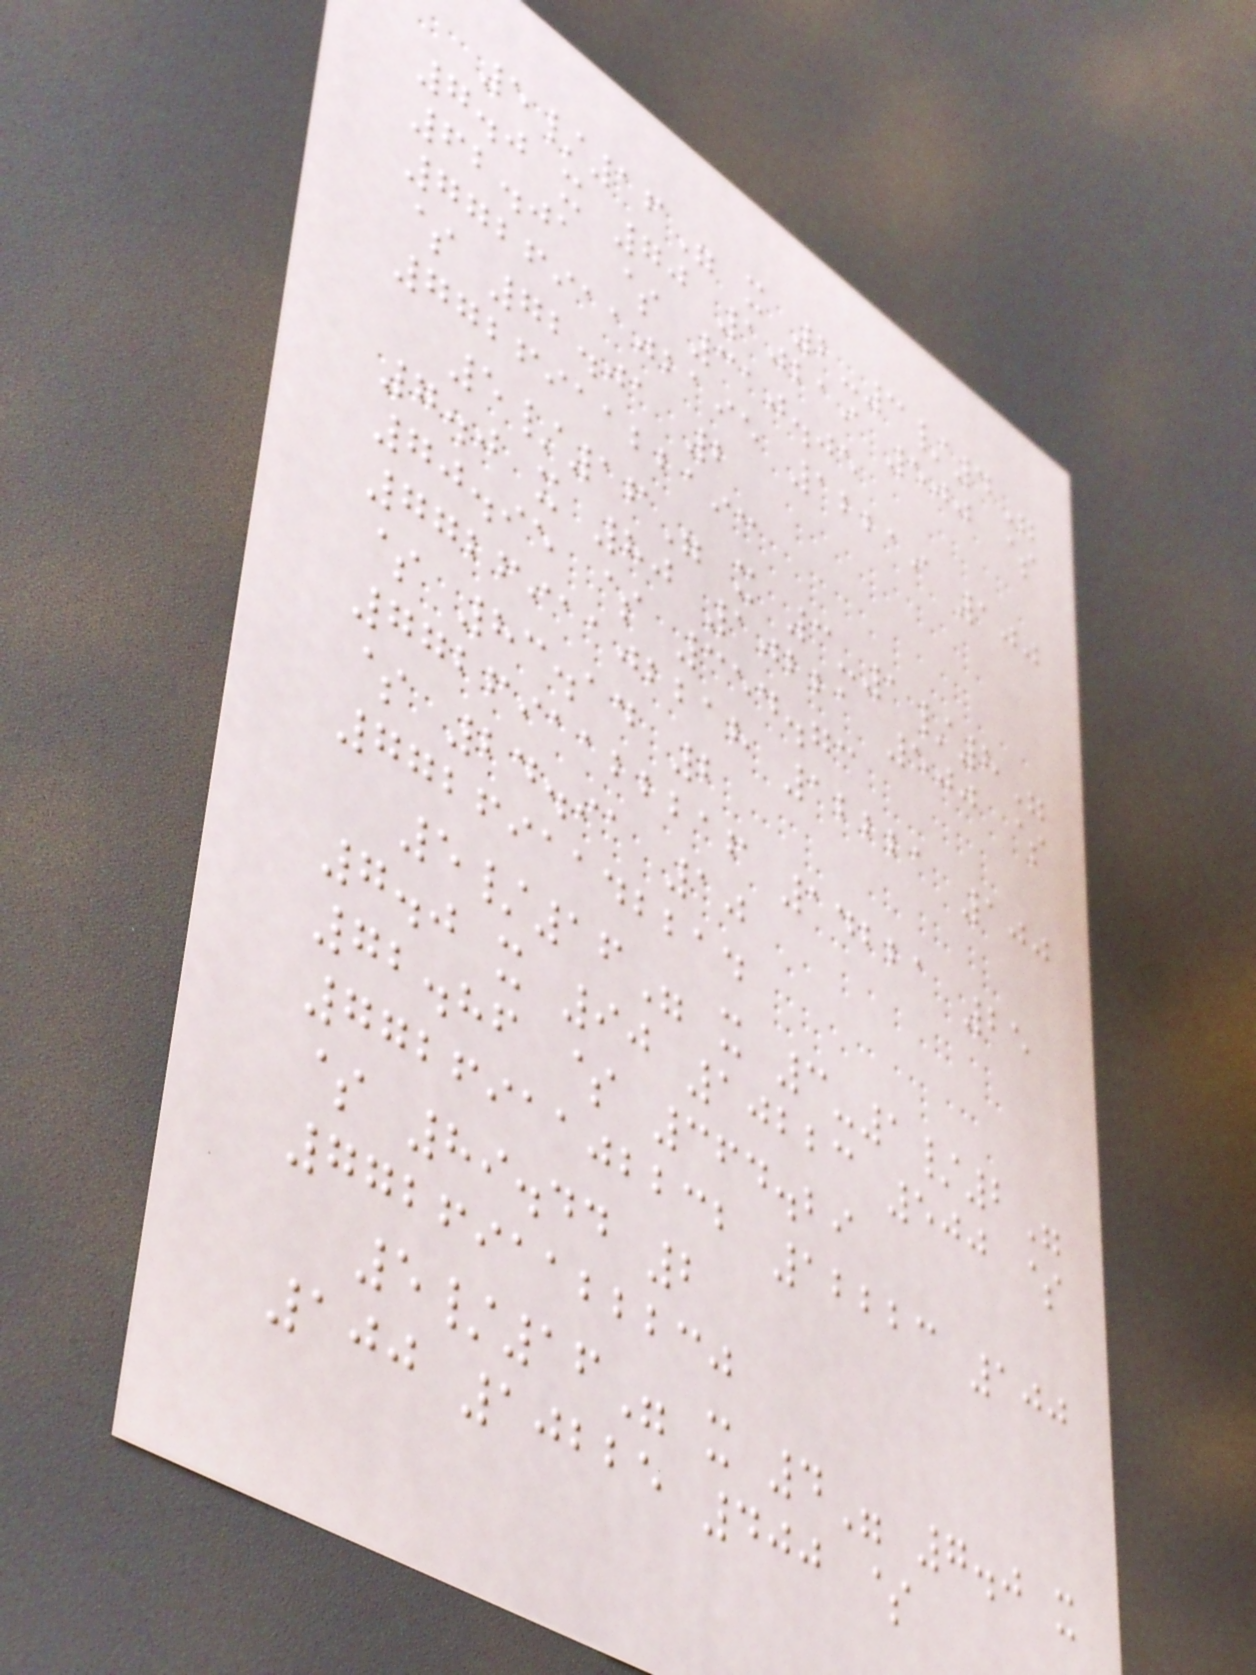5/16" x 2-3/4"
7.0 x 70 10219 500 $
62.01 $ 310.05
772691102195 12219 100
$ 72.01 2
772691122193
5/16" x 3-1/8"
7.0 x 80 10221 500 $
70.95 $ 354.73
772691102218 12221 100
$ 83.14 2
772691122216 14221 25
$ 24.91 10
772691142214
5/16" x 3-1/2"
7.0 x 90 10223 500 $
72.86 $ 364.29
772691102232 12223 100
$ 89.44 2
772691122230
5/16" x 4" 7.0 x
100 10225 400 $
